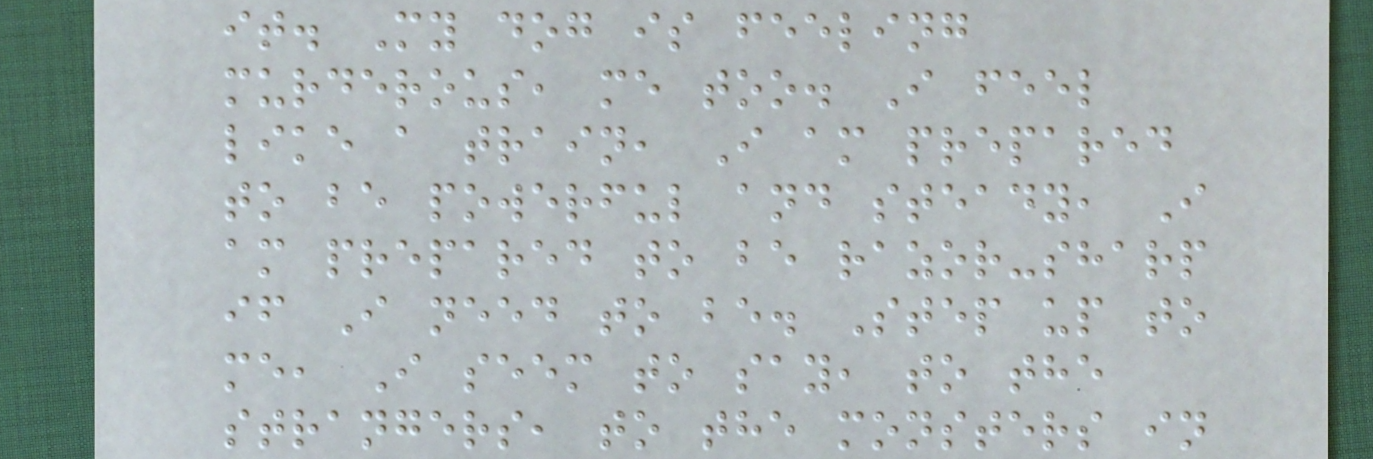it. My dog is feeling
murderous, me too. I feel
like a train, I am prepared
to be powerful and steady, I
am prepared to be razor-sharp
if I need to be. Step up to
me, I seem to say, to the
strangers, to the monsters in
